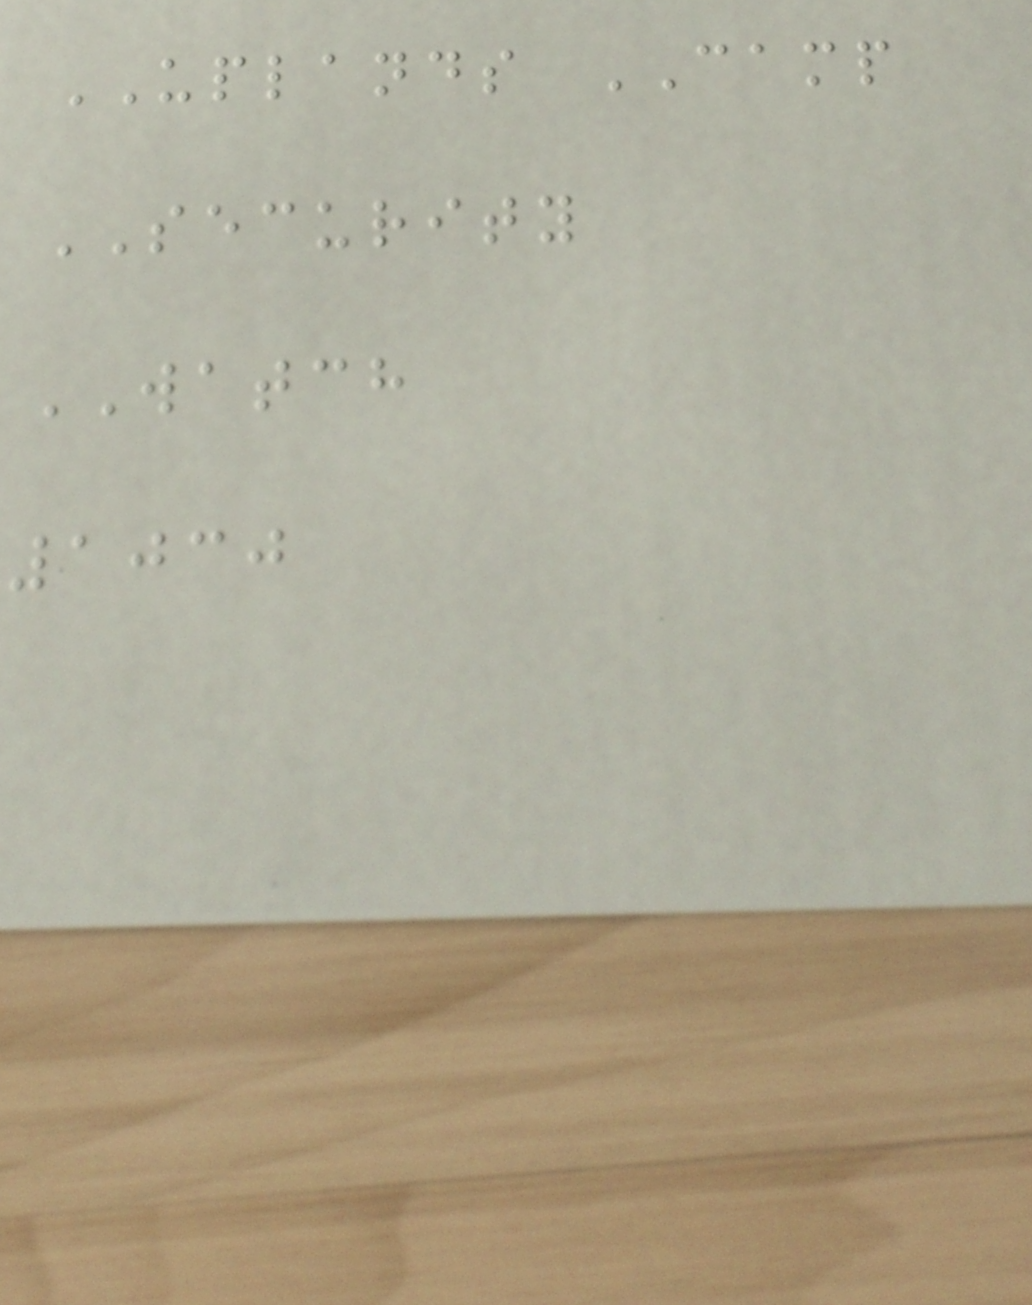UPLANDS CAMP
SECURITY
WATCH
1030
